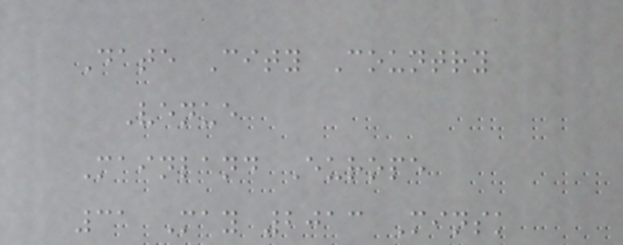Date City Country
Venue
Mainland Europe
31 May 2013 Minsk
